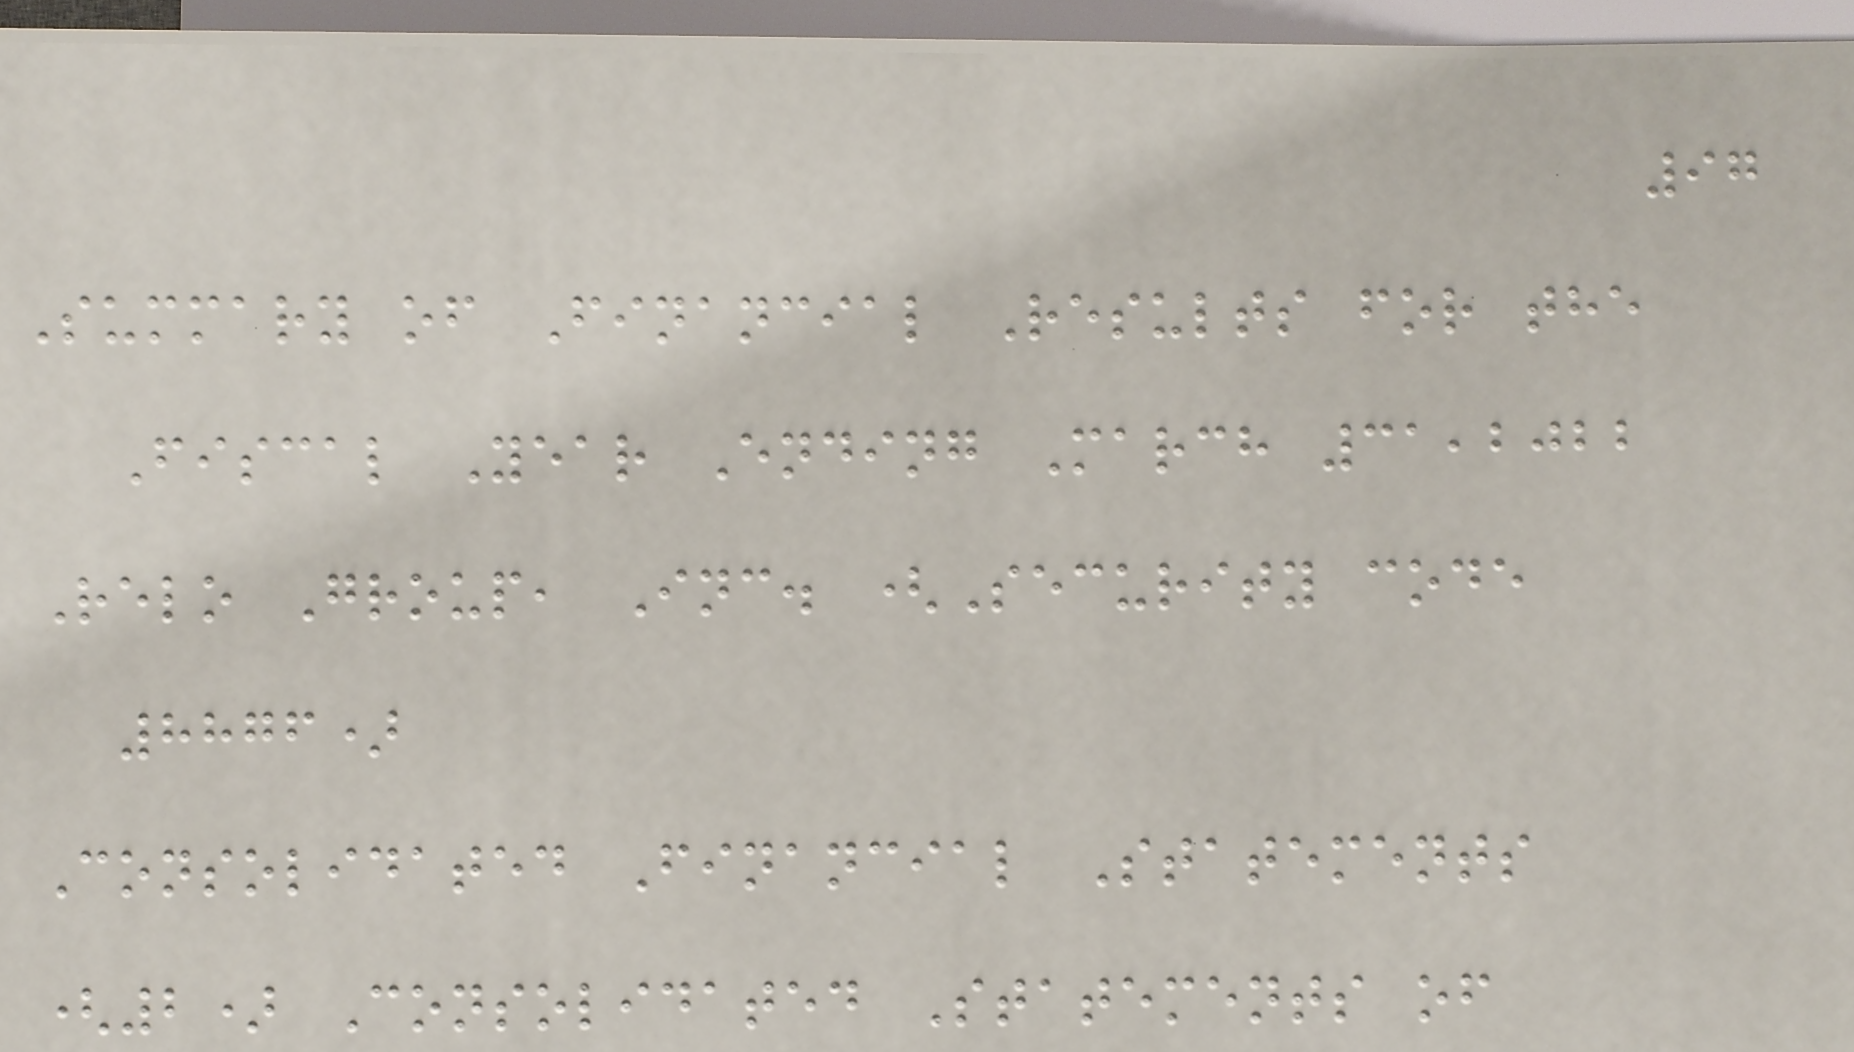97
Summary of Financial Results for the
Fiscal Year Ending March 31,2022
Relo Group, Inc. (Security code
8876)
Consolidated Financial Statements
(2) Consolidated Statements of
